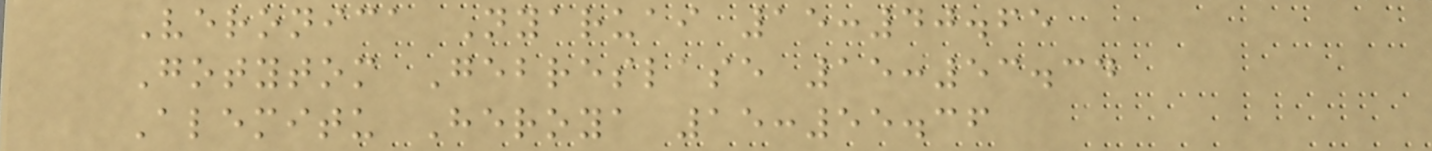Veronica Nyaruai 15:40.65
Gotytom Gebreslase 15:53.34
Alemitu Heroya 15:55.36
